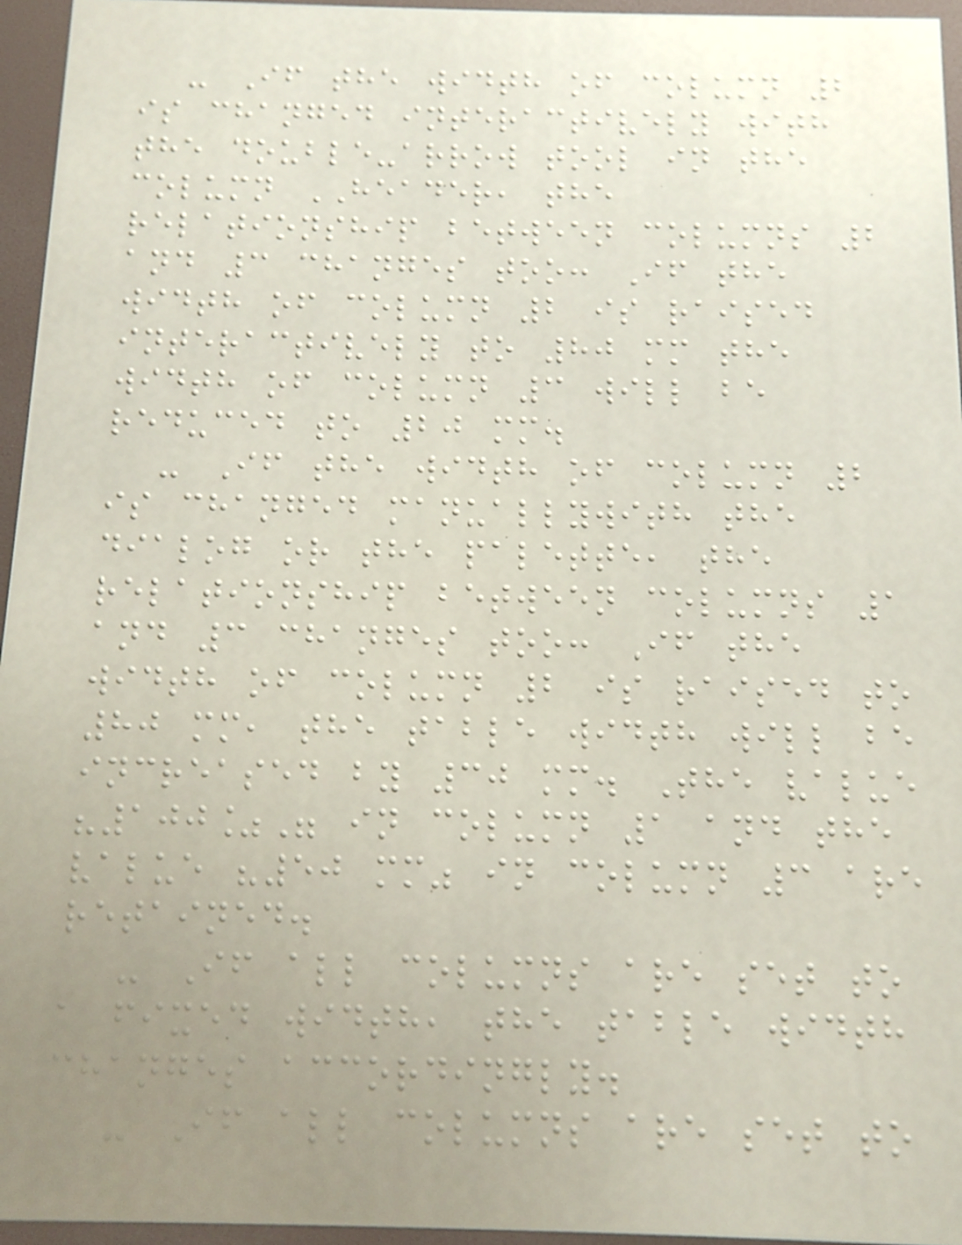- If the width of column 2
is changed interactively with
the double-arrow tool in the
column HEADER, the
relationship between columns 2
and 3 changes too: If the
width of column 2 is raised
interactively to 80 mm the
width of column 3 will be
reduced to 20 mm.
- If the width of column 2
is changed manuallywith the
dialog or the palette, the
relationship between columns 1
and 3 changes too: If the
width of column 2 is raised to
80 mm, the table width will be
increased by 30 mm. The value
"100%" in column 1 and the
value "50 mm" in column 3 are
retained.
- If all columns are set to
a fixed width, the table width
changes accordingly.
- If all columns are set to
